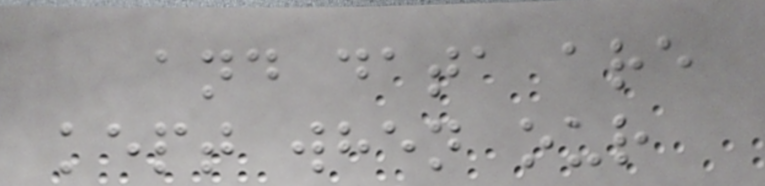and data are
kept when our
